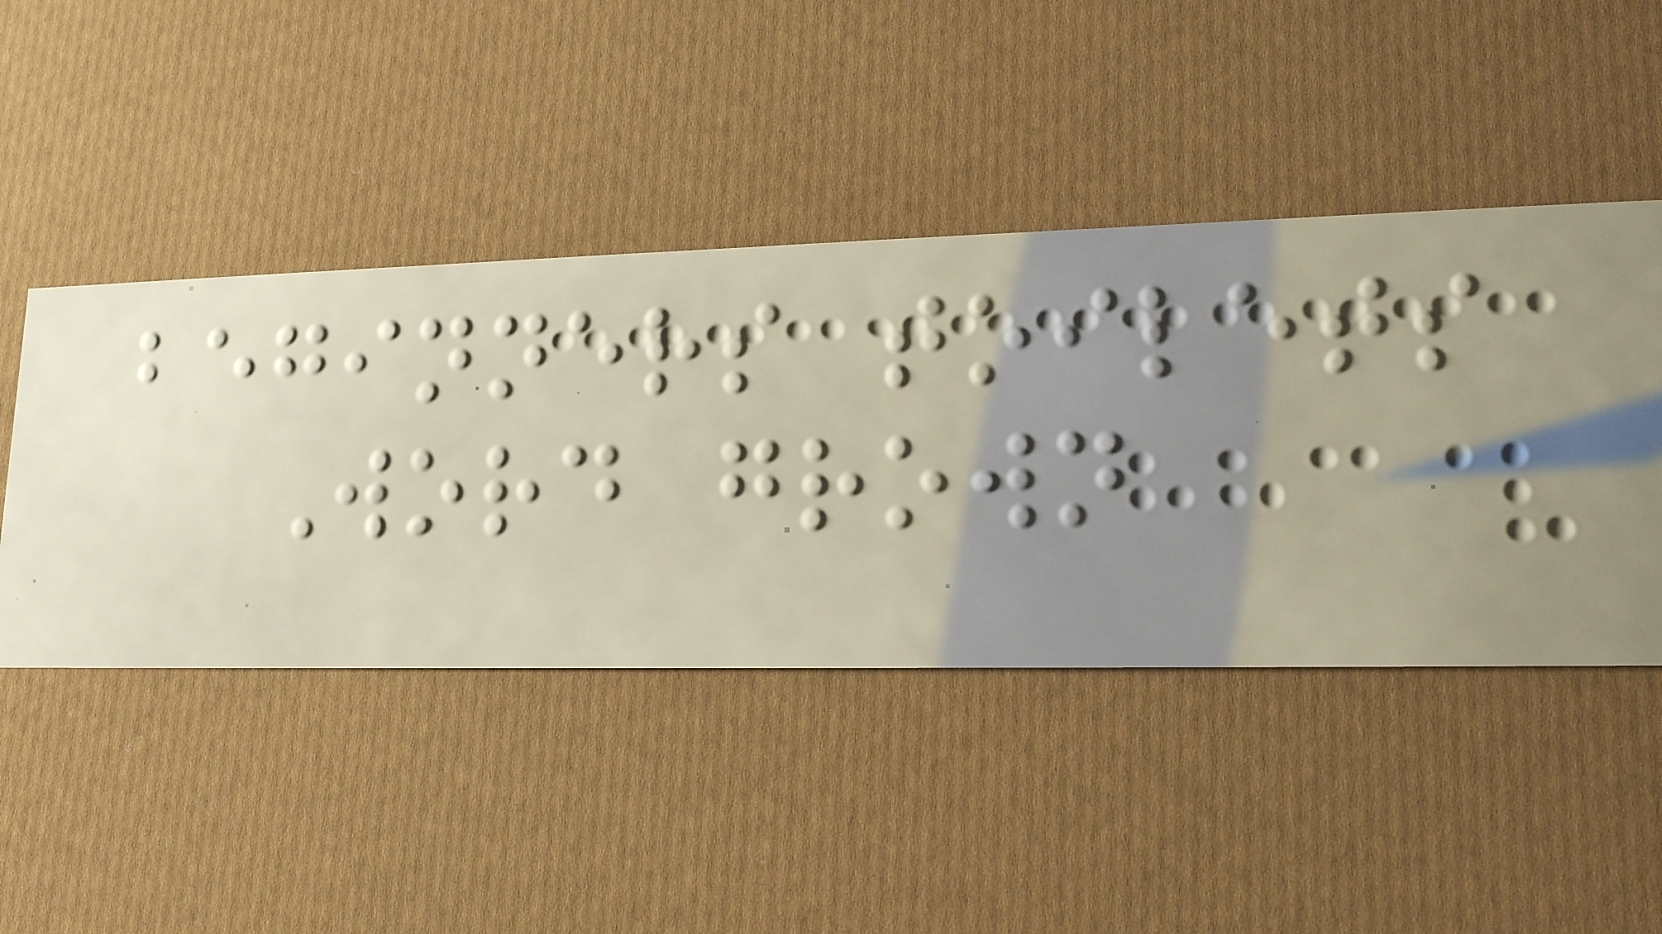beginners toilets
Word grown
